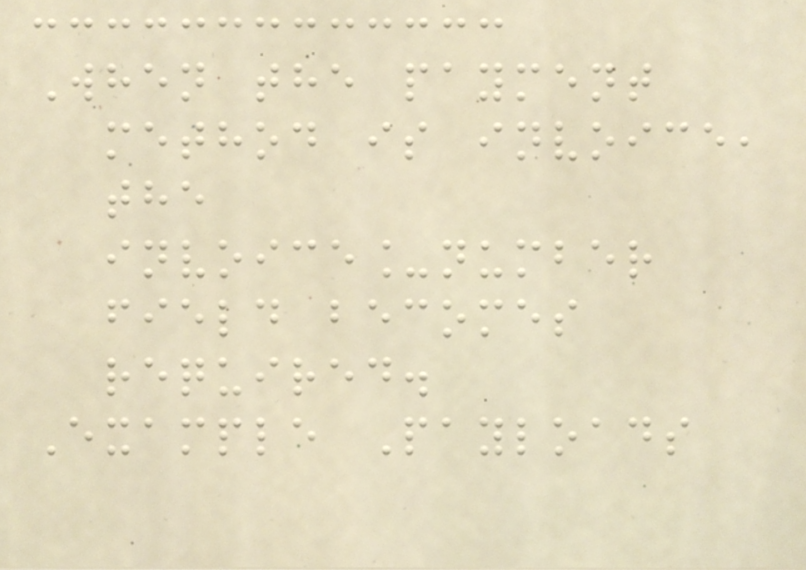When the payment
method is invoice,
the
invoice_number
field becomes
required.
Example Payloads
